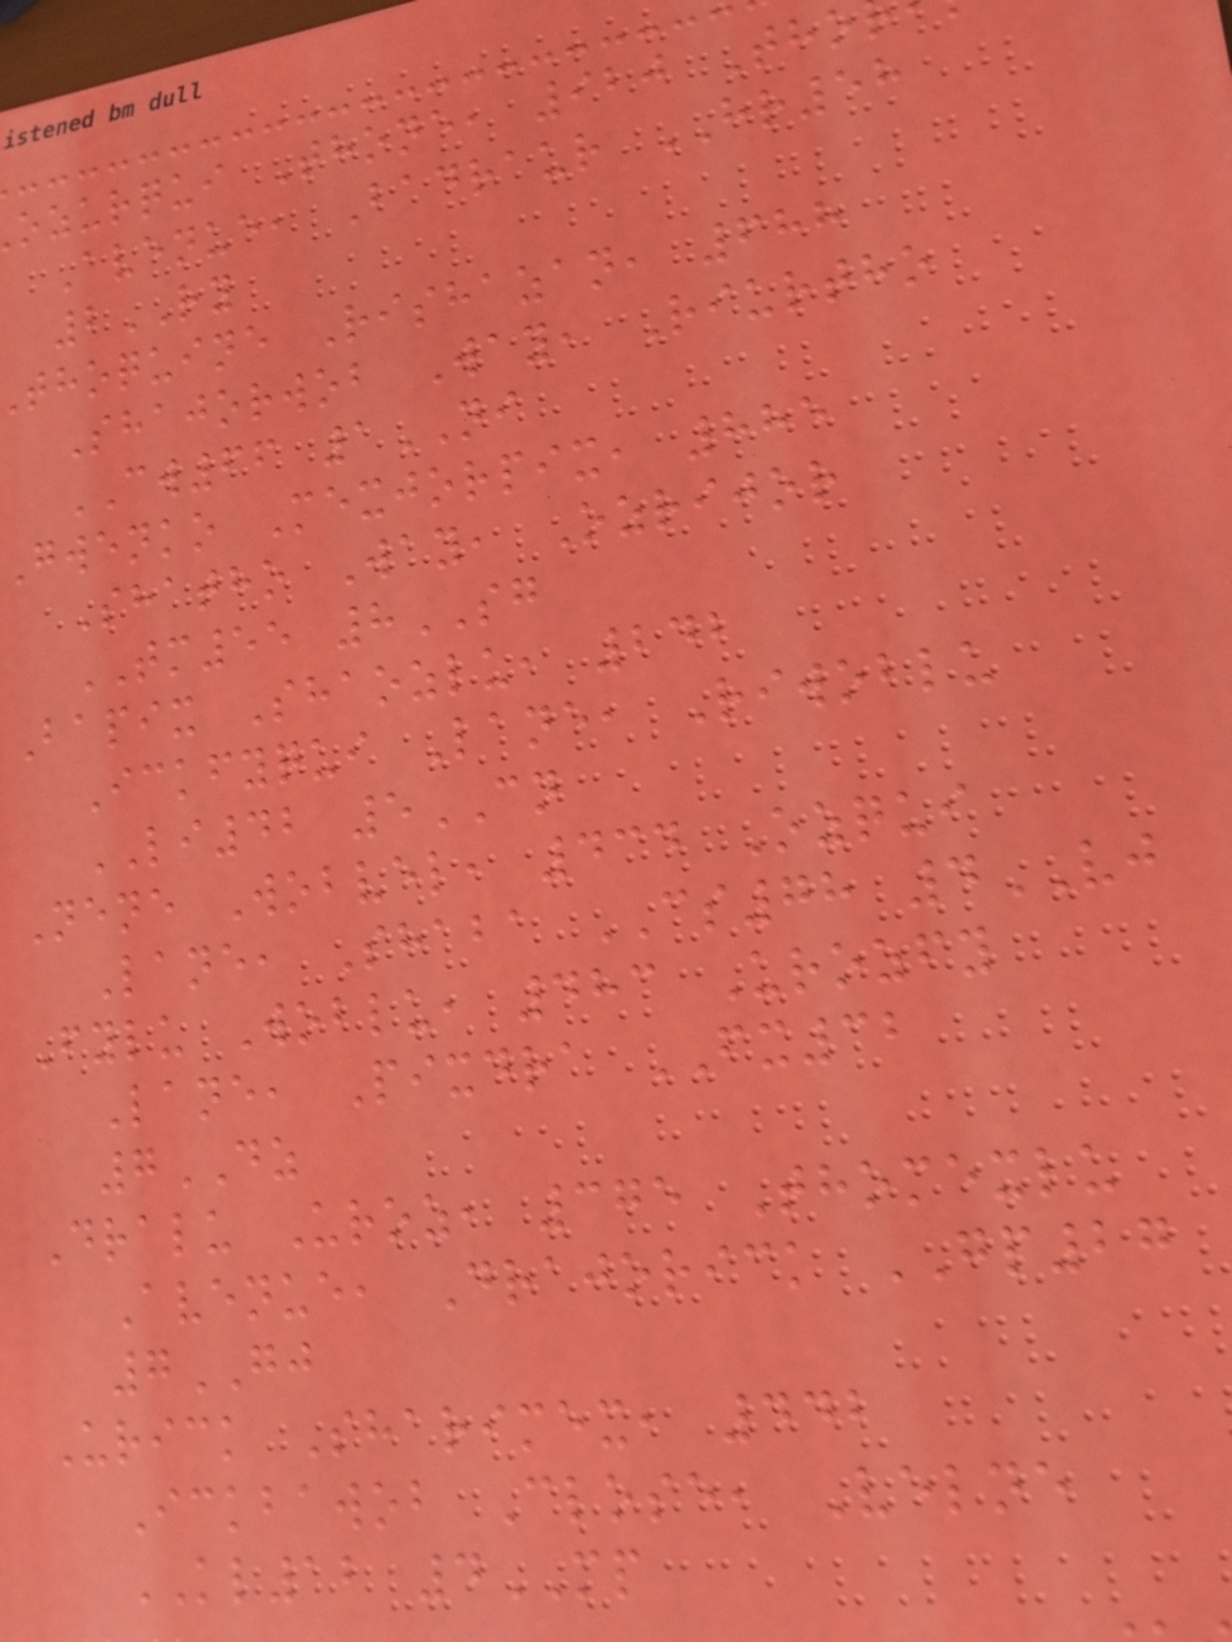ozurqui Thone, 920 Tho
Avenue, Badraur HR58
2RY
thoquine Rishazan, 688
Shajorwob Way, Riurtho
CW66 1NI
Gwenko Mexjorpix, 885
Shatho Way, Ozrijor
TM55 8SG
Bapix Shaozlu, 242
Ickfyqui Lane, Riwoblu
LI42 5CN
Nene Wobvel, 434 Ozqui
Lane, Shaba CS78 4VJ
Fylu Woblu, 483 Urozfy
Lane, Pixdra FX32
7DZ
Dralu Uroz, 375 Thomexlu
Avenue, Drajorick GP27
7GJ
Urick Sharimex, 442
Ickbawob Close, Velne
KL12 4MP
